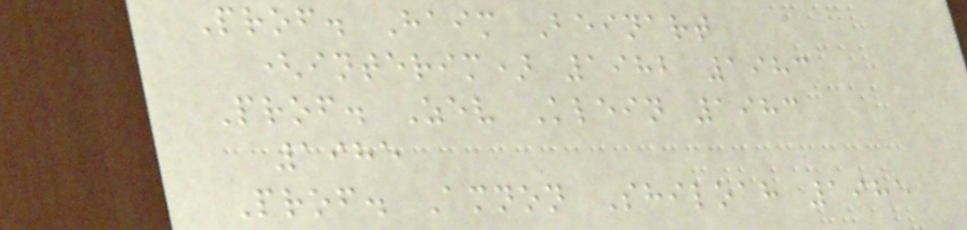Prof. Haim Beinart
(interim) 1982 1983
Prof. Zev Klein 1983
1985
Prof. Amnon Shiloah 1985
